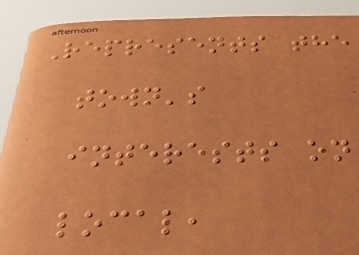Represents the
town's
interests on
local,
